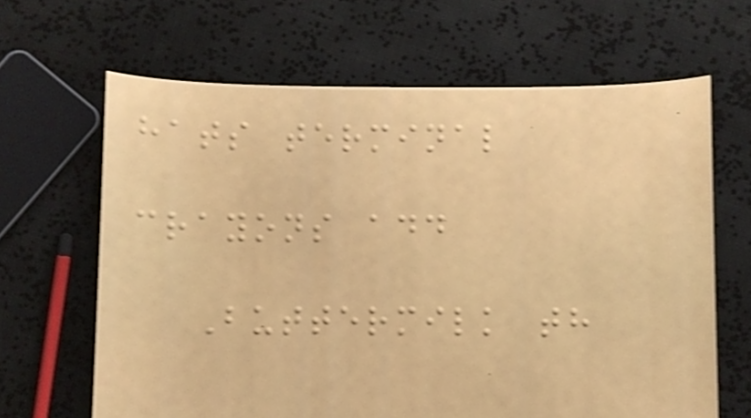hats terminal
crayons add
Buttermilk th
